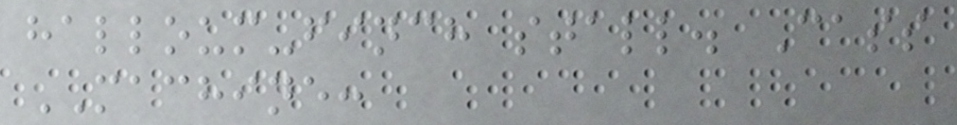halloum-finch stall. Cass
MACHINE:
